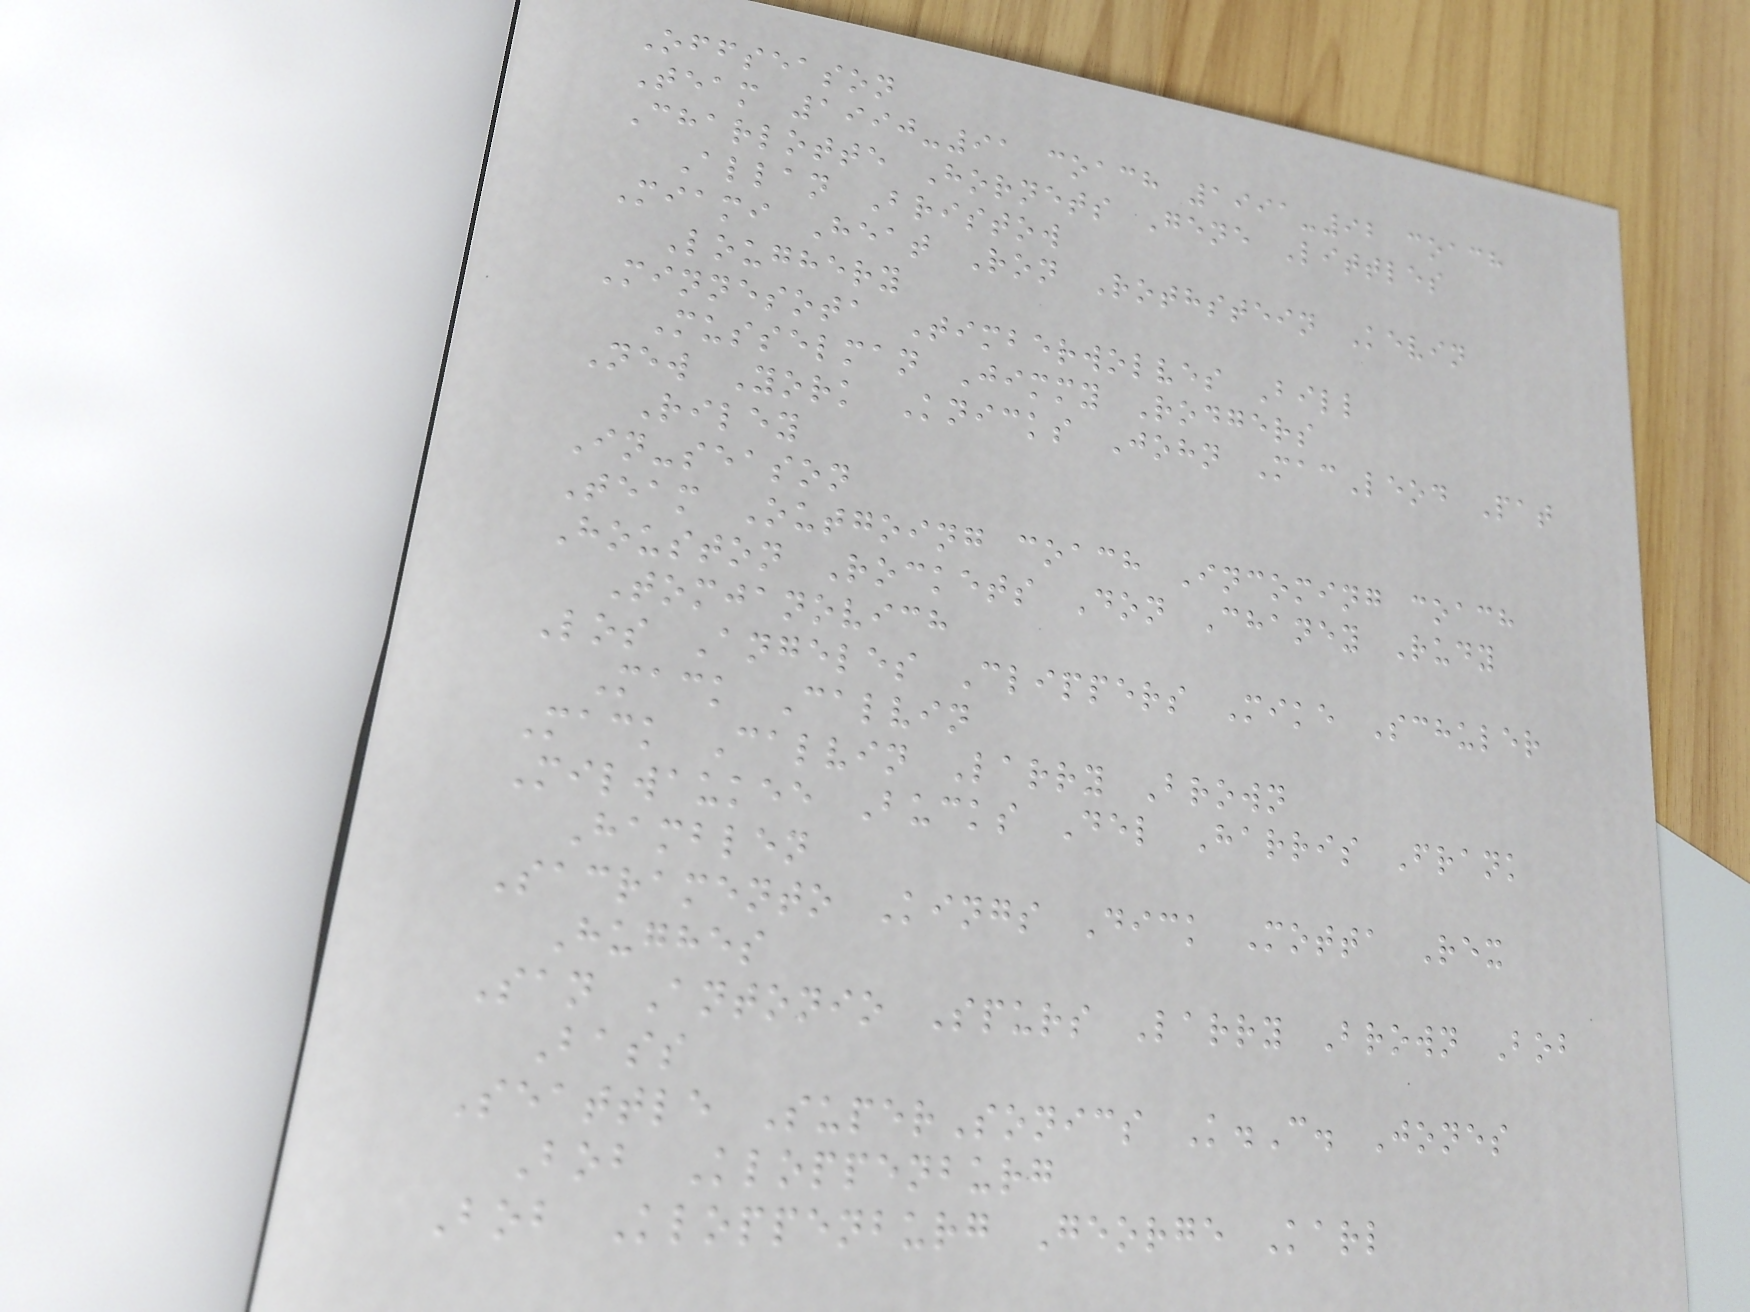Offseason
Team 1990-91 coach 1991-92 coach
Charlotte Hornets Gene Littles
Allan Bristow
Miami Heat Ron Rothstein Kevin
Loughery
Minnesota Timberwolves Bill
Musselman Jimmy Rodgers
New York Knicks John MacLeod Pat
Riley
In-season
Team Outgoing coach Incoming coach
Houston Rockets Don Chaney Rudy
Tomjanovich
Los Angeles Clippers Mike Schuler
Mack Calvin
Mack Calvin Larry Brown
Milwaukee Bucks Del Harris Frank
Hamblen
Sacramento Kings Dick Motta Rex
Hughes
San Antonio Spurs Larry Brown Bob
Bass
Seattle SuperSonics K.C. Jones
Bob Kloppenburg
Bob Kloppenburg George Karl
